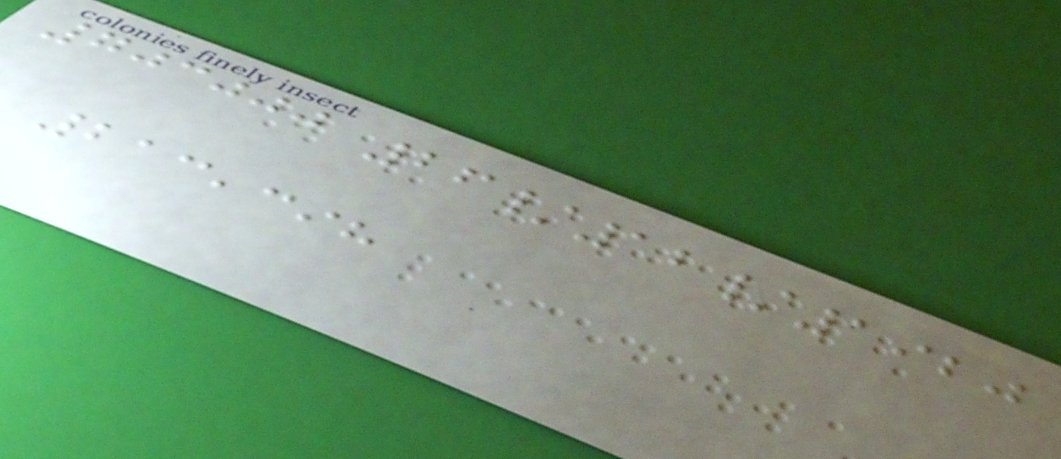703000 26/12/1920
213,398
